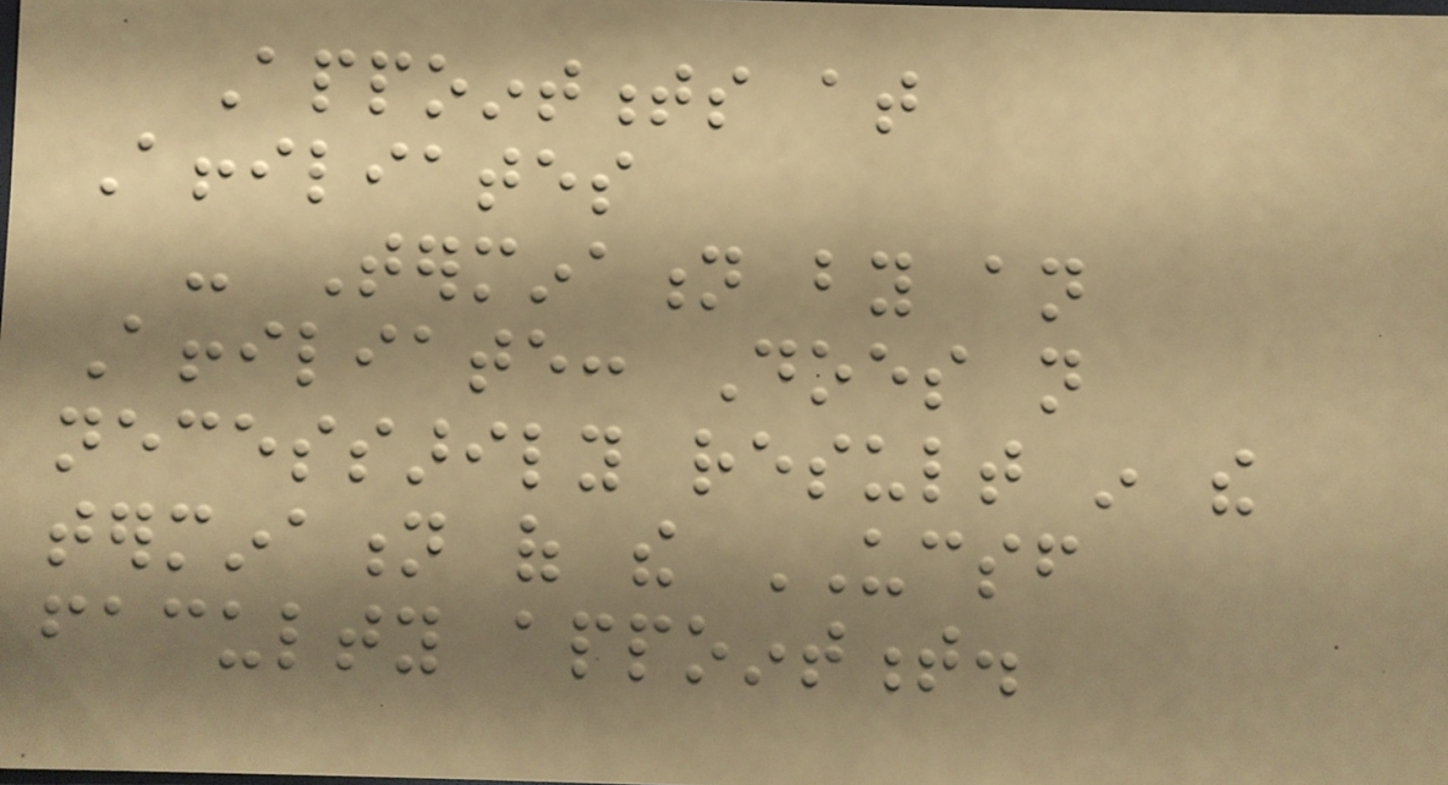Appointments at
Affiliates
- Termination by an
Affiliate: Does not
necessarily result in the
termination of the UCSF
faculty appointment.
